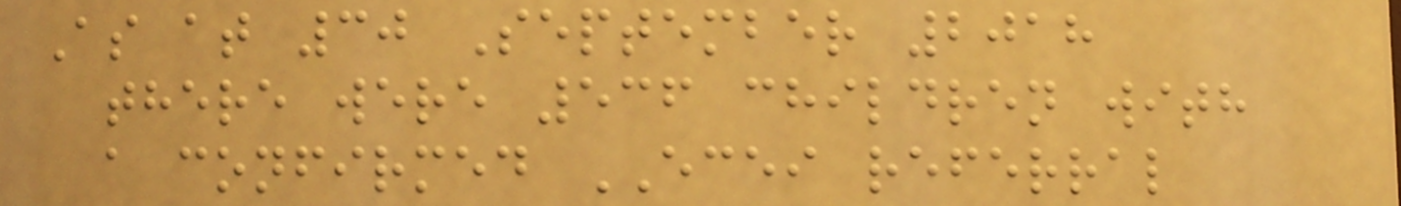As at 30 September 2018
there were 536 children with
a confirmed ECEI referral
